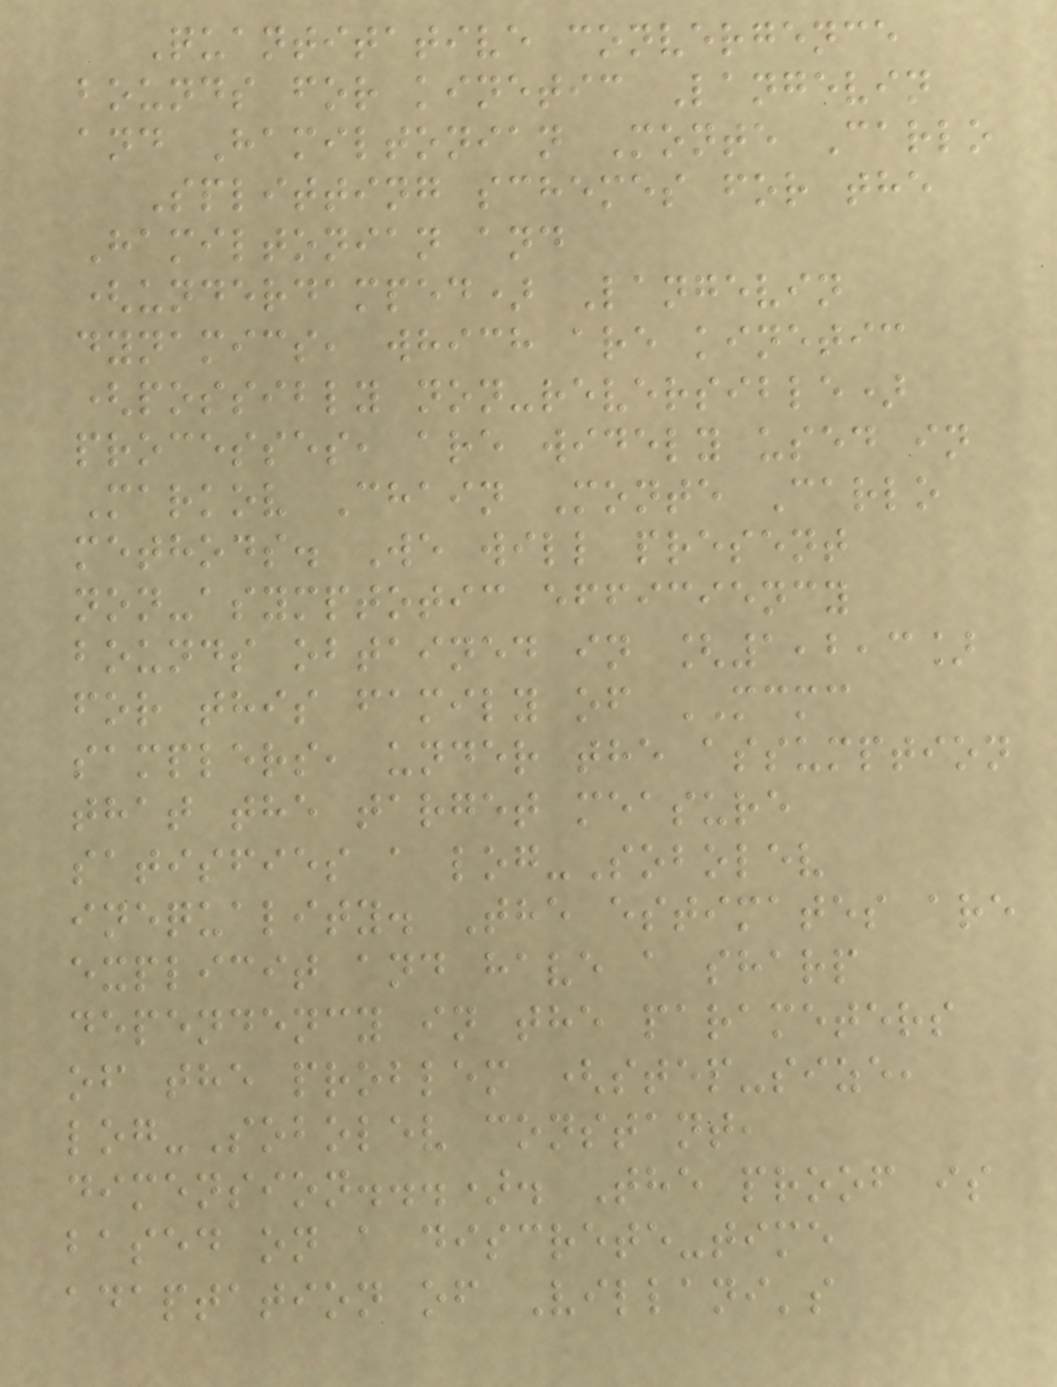Quantitative convergence
bounds for kinetic Langevin
and Hamiltonian Monte Carlo
Splitting schemes for the
Hamiltonian and
(underdamped) Langevin
dynamics, which are kinetic
(possibly non-reversible)
processes, are widely used in
Markov Chain Monte Carlo
methods. We will present
non-asymptotic efficiency
bounds obtained in [1,2,3]
for this family of MCMC
samplers, under the assumption
that the target measure
satisfies a log-Sobolev
inequality. The estimates are
explicit and have a sharp
dependency in the parameters
of the problem (step-size,
log-Sobolev constant,
dimension...). The proof is
based on a discrete-time
adaptation of Villani's
